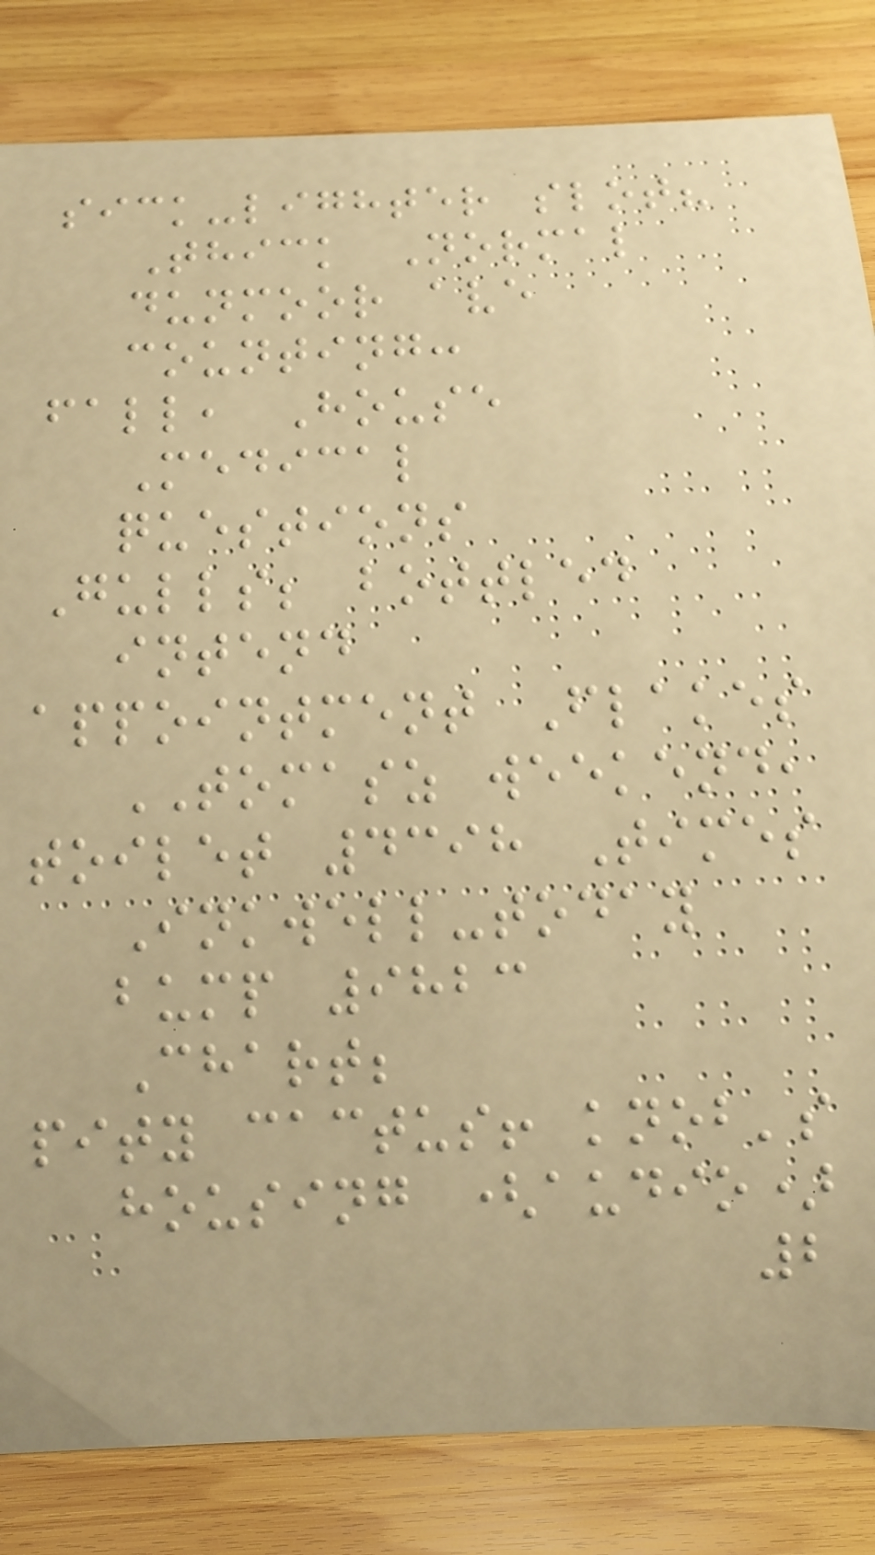sick-lighter slot?
Thick Normal
dunmoor ave
counting:
fall, House
Medical
questions
Gulls; bottled
intend
appointment Flakes
TOMASZ weekend,
toilet 4398 Times
Inkwell-today
bump 9823
Chart;
pity cactus! knob's
housing (audio)
2
